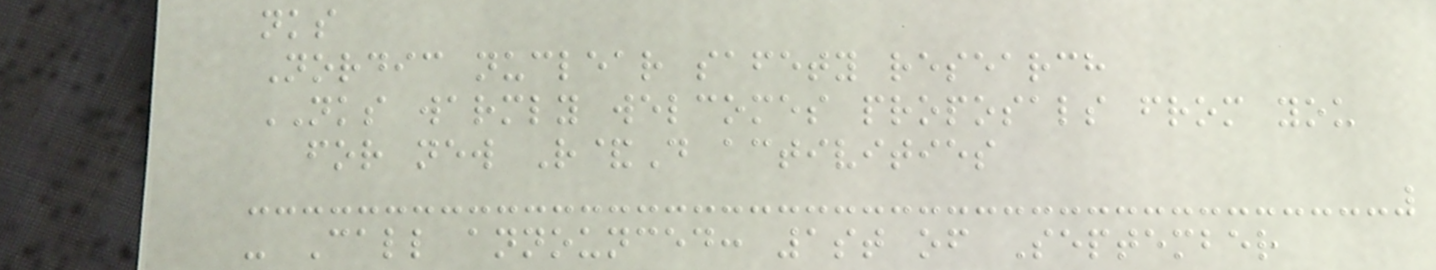nks
Nordic nuclear safety research
NKS warmly welcomes proposals from you
for new R&D activities
- Call announced: 1st of September
